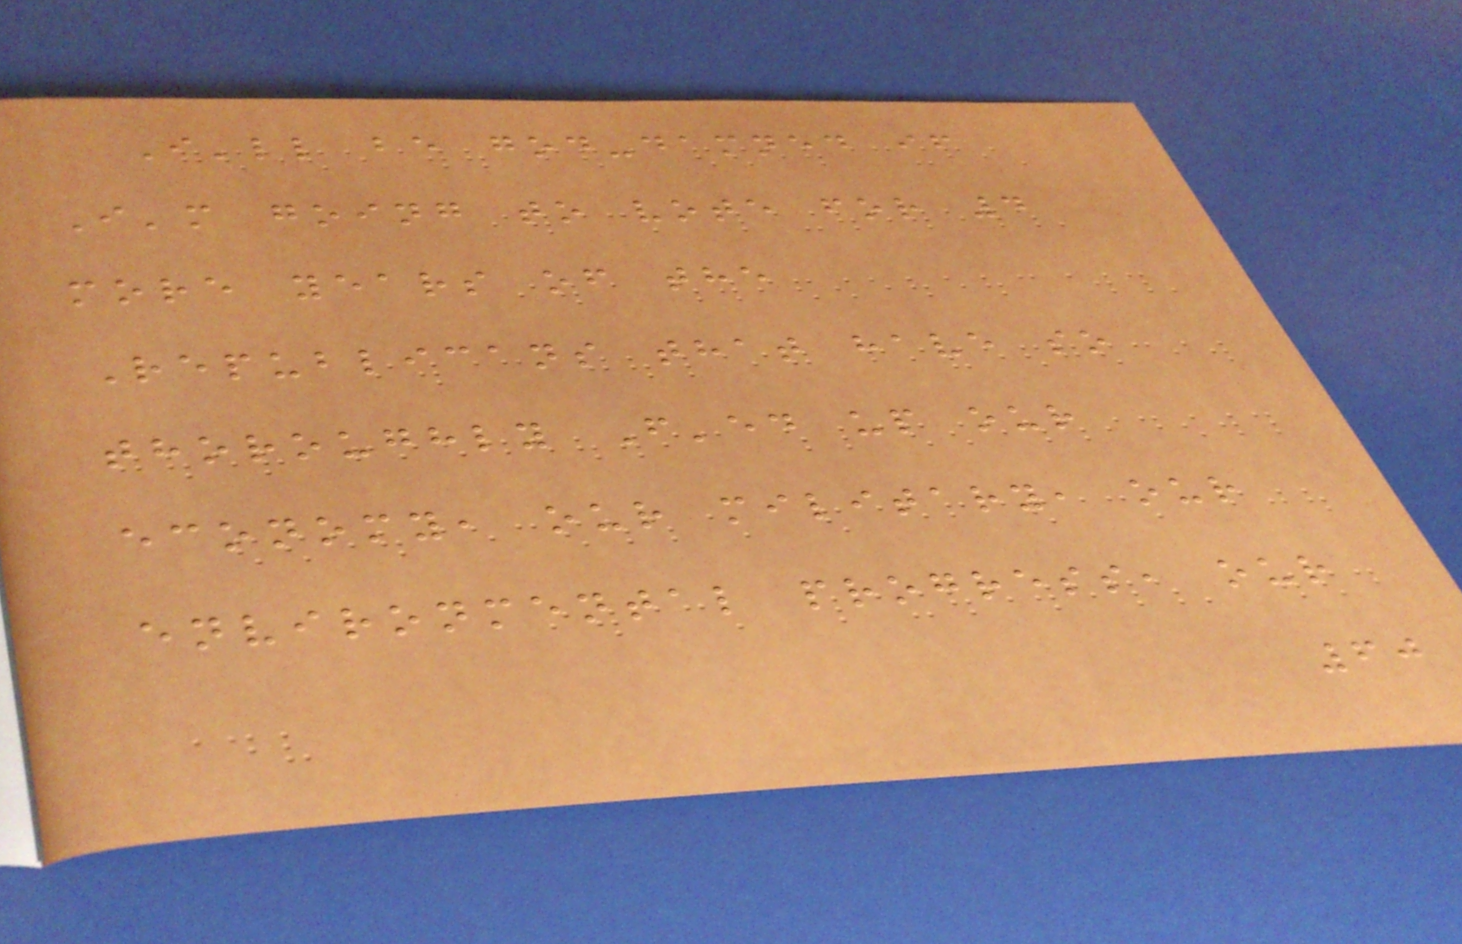I'll be god-damned if
I'm going to vote for 4
more years of the
Republicans that have so
thoroughly F'ed up our
economy, our military, our
environmental progress, our
60
